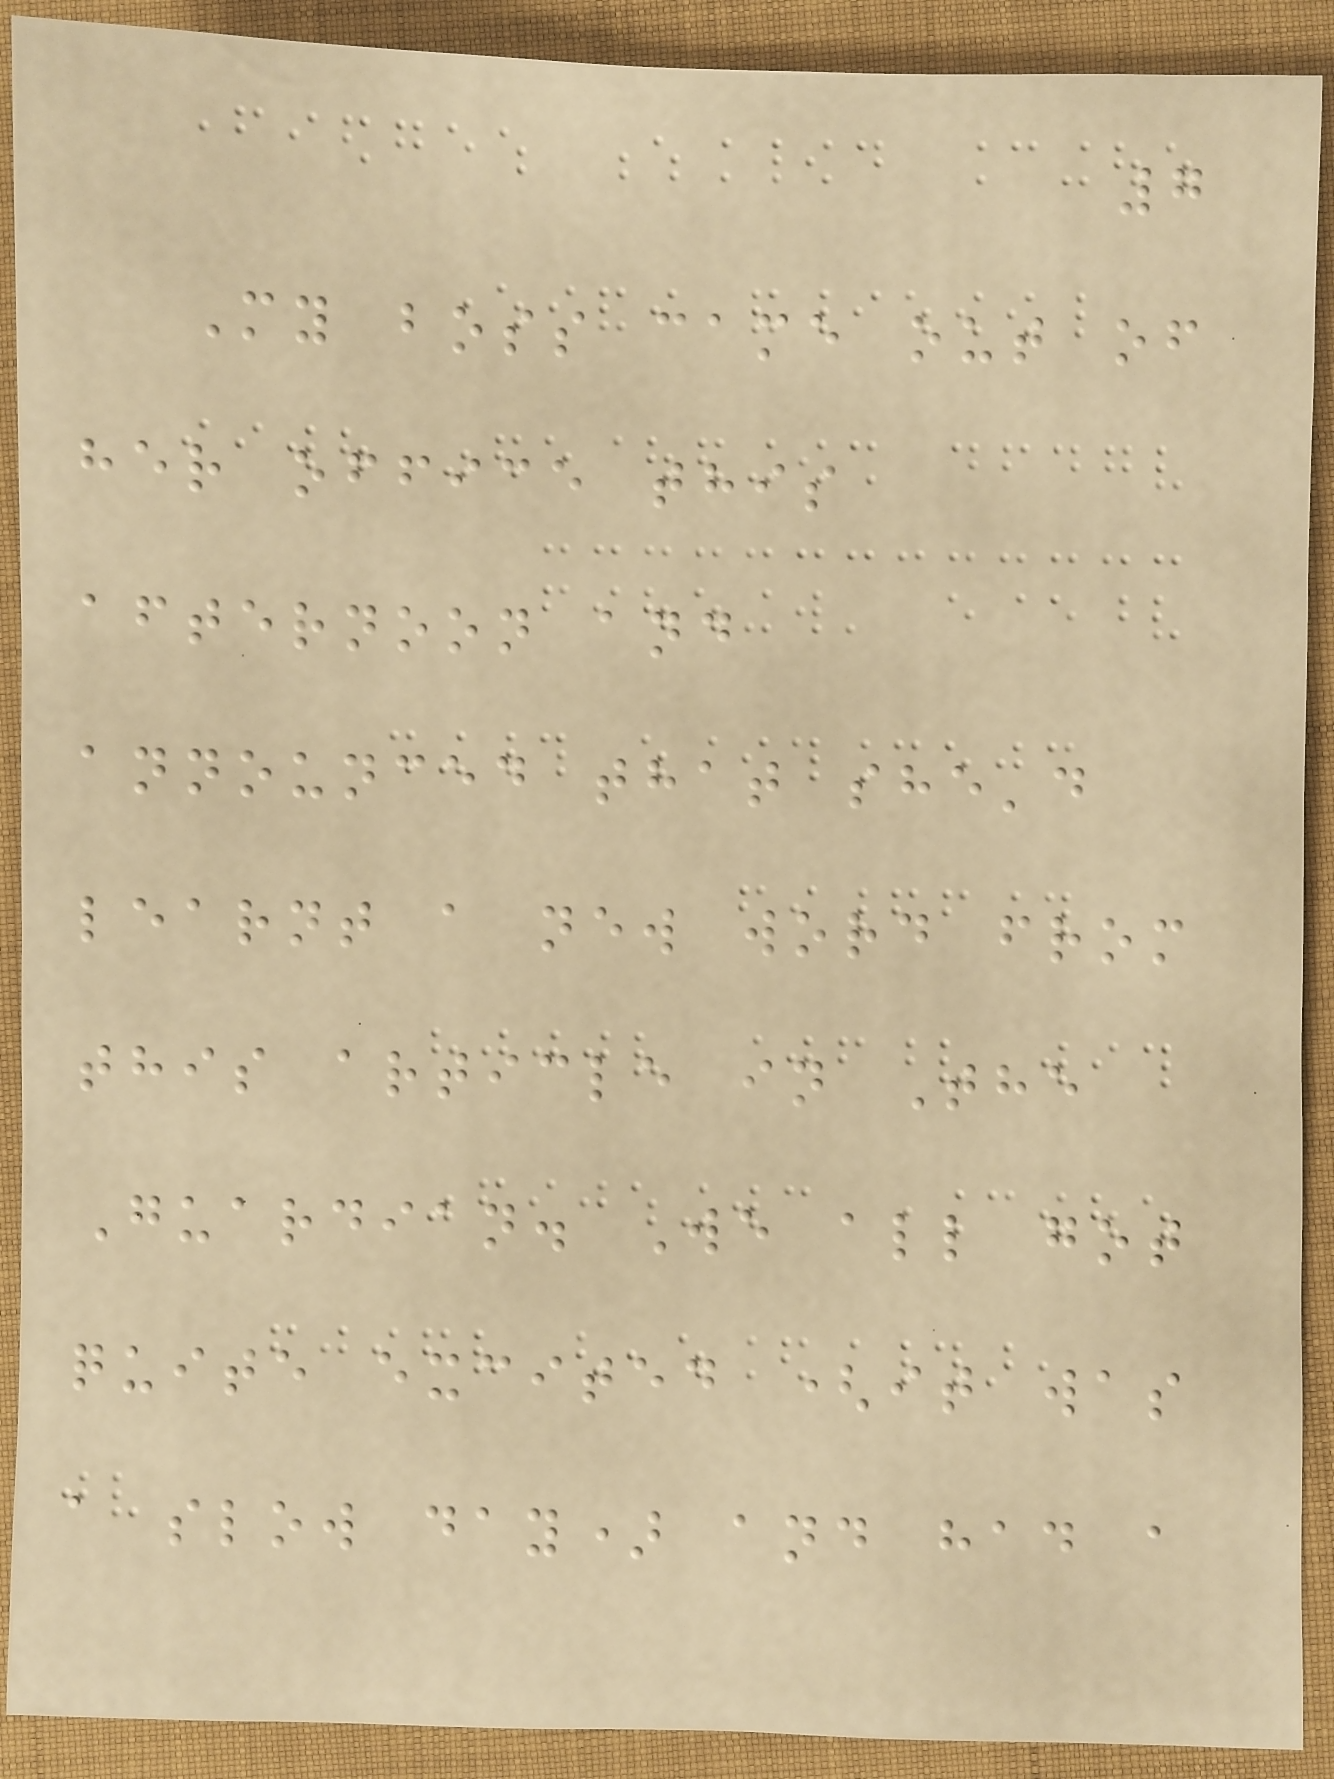7
My boss came out of
her office this
afternoon and
announced that she'd
learnt a new word from
this article in The
Guardian. We all got
quite excited (it was
a slow day) and had a
